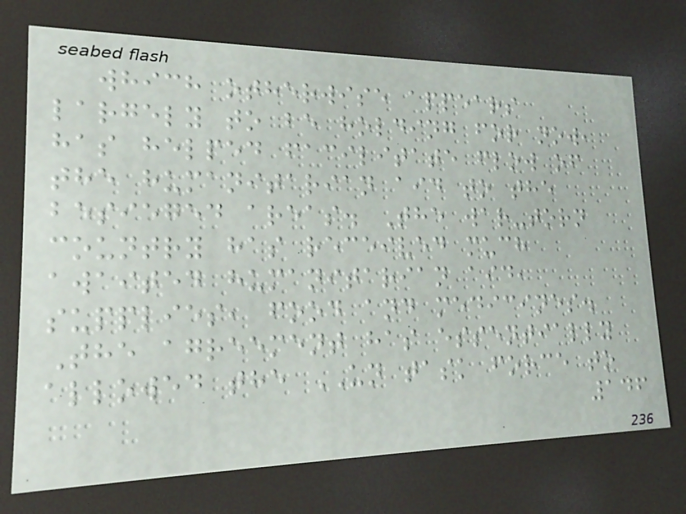which otherwise appears
largely to be holding for now,
has helped facilitate flow of
the humanitarian aid to the
besieged areas. The war-torn
country has received much
awaited humanitarian aid,
supplies, food and medicines.
The agreement has essentially
allowed the UN task force to
146
